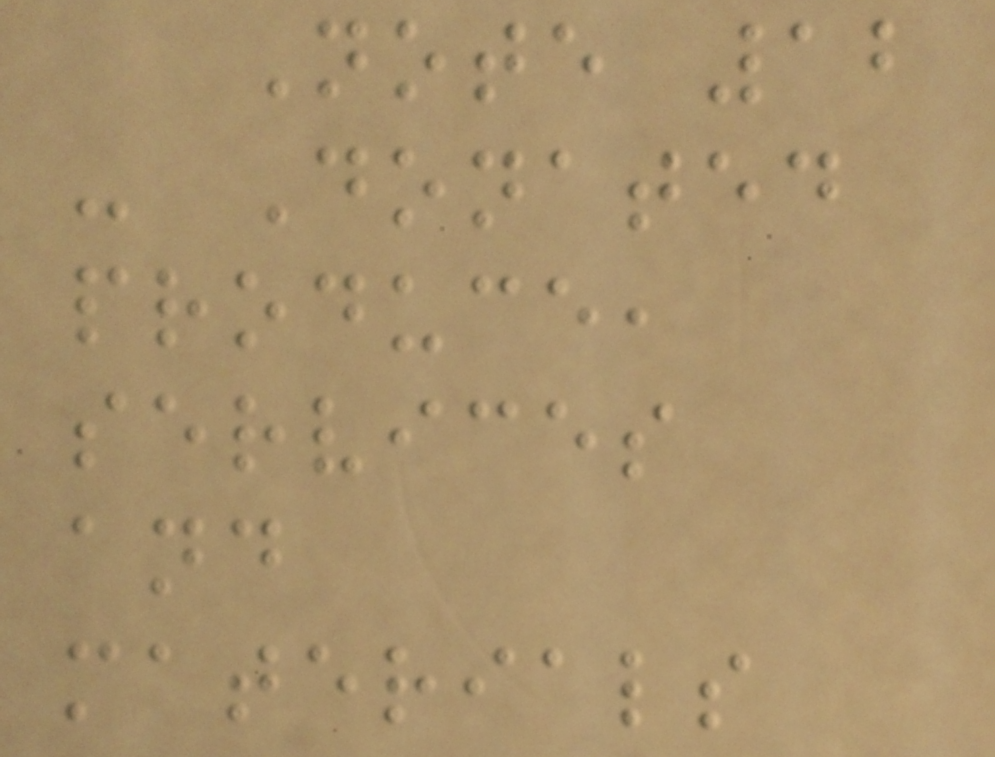Note 12
- Donated
produce,
services
and
materials
